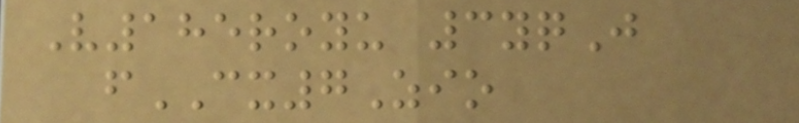V185royu 3yqJ
fCX7Zio
